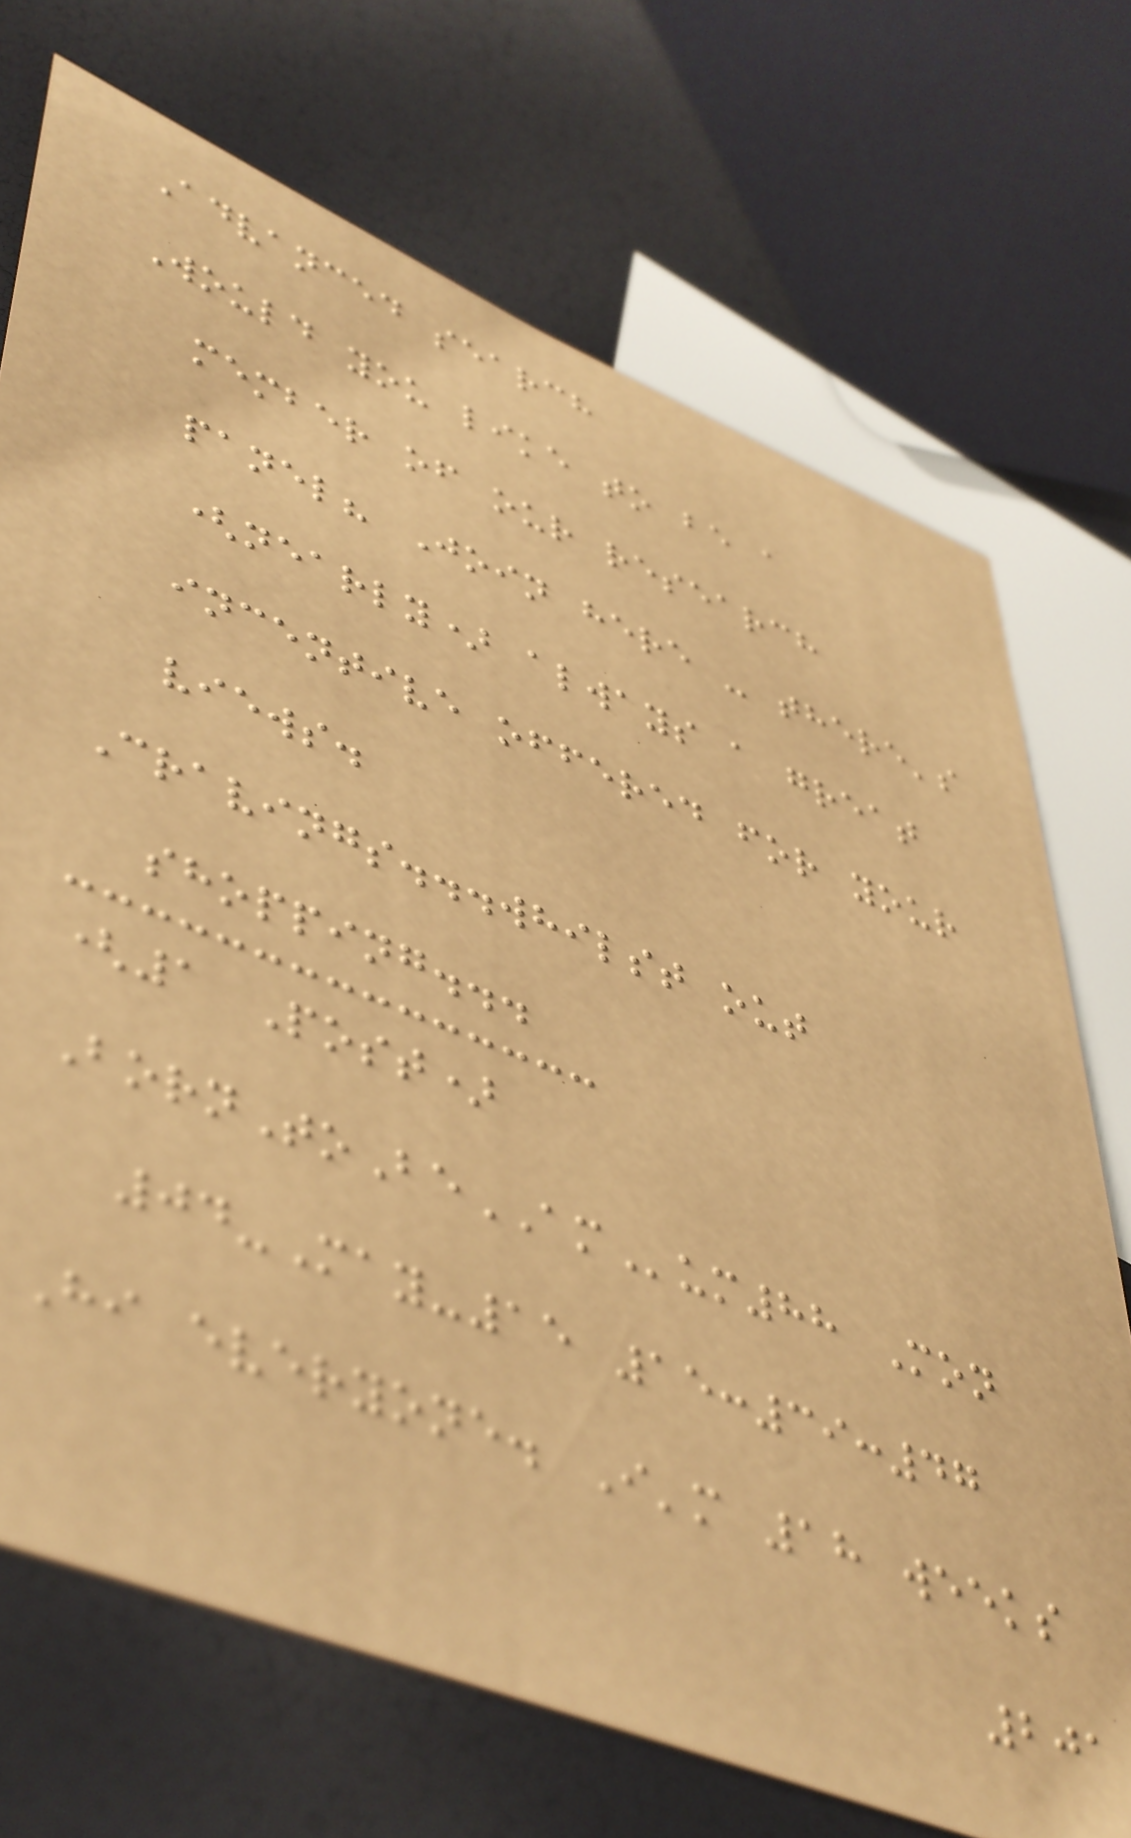Advanced search
Would you like to be a
member of our research
panel? Join here - there's
(nearly) always a great
incentive offered for your
views.
Cravings...whilst out
shopping...
(1 Post)
BornToBeAMum88 Mon
04-May-15 15:39:47
Hi everyone. I'm 18 weeks
201
